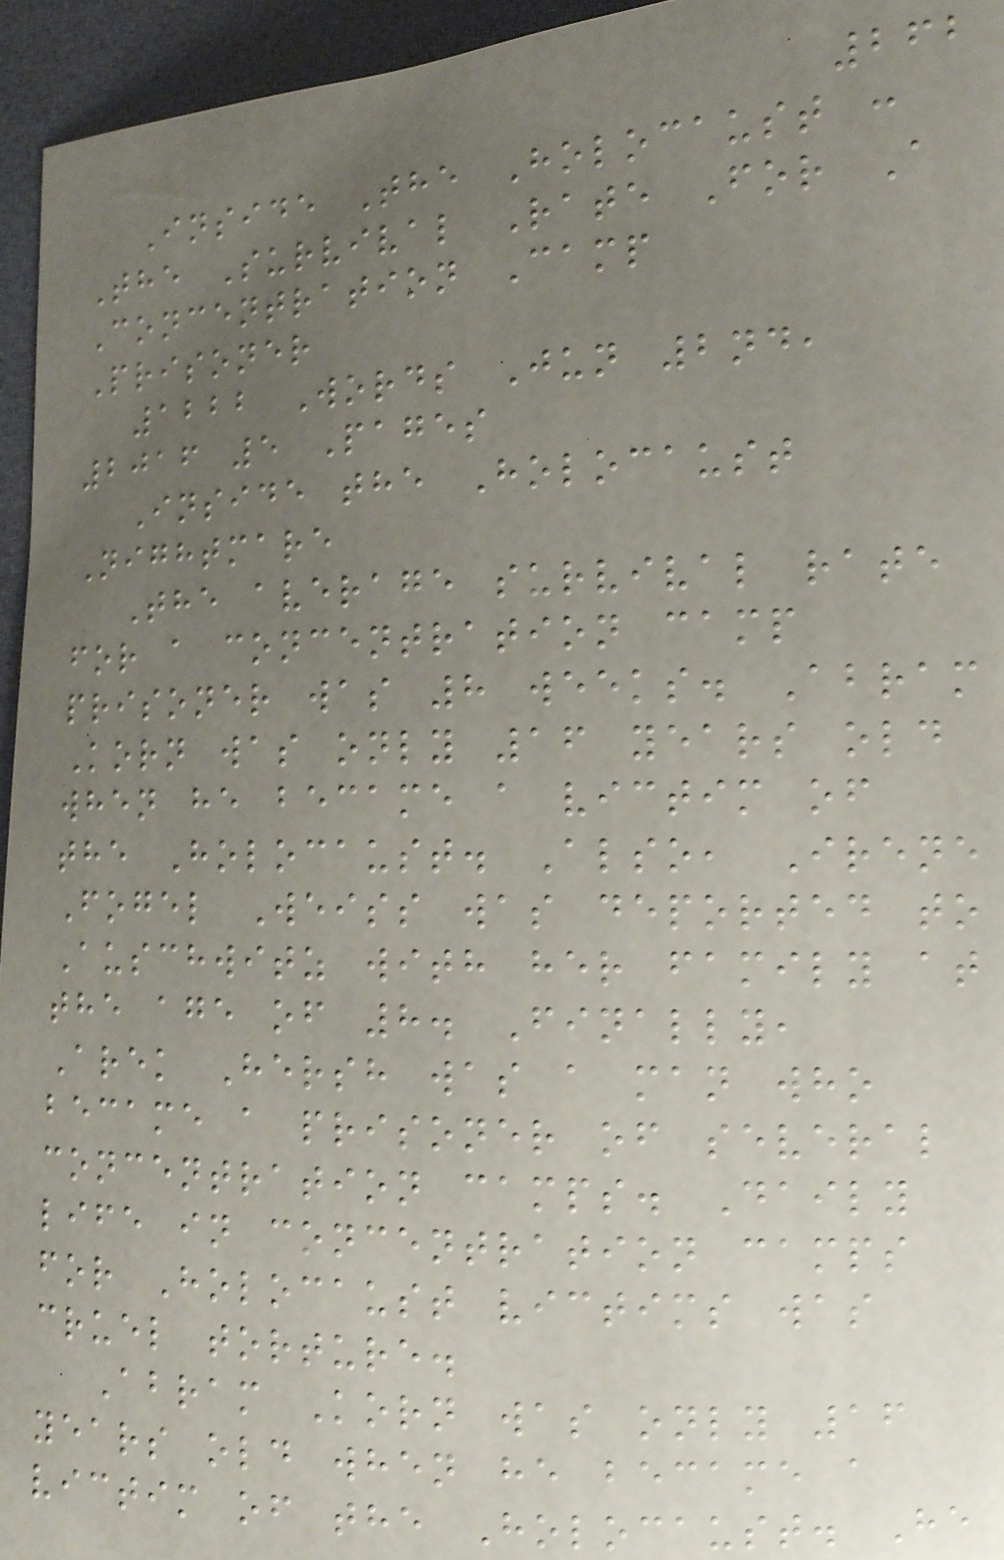262
Inside The Holocaust :
The Survival Rate For A
Concentration Camp
Prisoner
1222 Words Jun 2nd,
2016 5 Pages
Inside the Holocaust
Nightmare
The average survival rate
for a concentration camp
prisoner was 8 weeks. Abram
Korn was only 16 years old
when he became a victim of
the Holocaust. Also, Irene
Fogel Weiss was deported to
Auschwitz with her family at
the age of 8. Finally,
Arek Hersh was a man who
became a prisoner of several
concentration camps. Daily
life in concentration camps
for Holocaust victims was
cruel torture.
Abram Korn was only 16
years old when he became a
victim of the Holocaust. He
